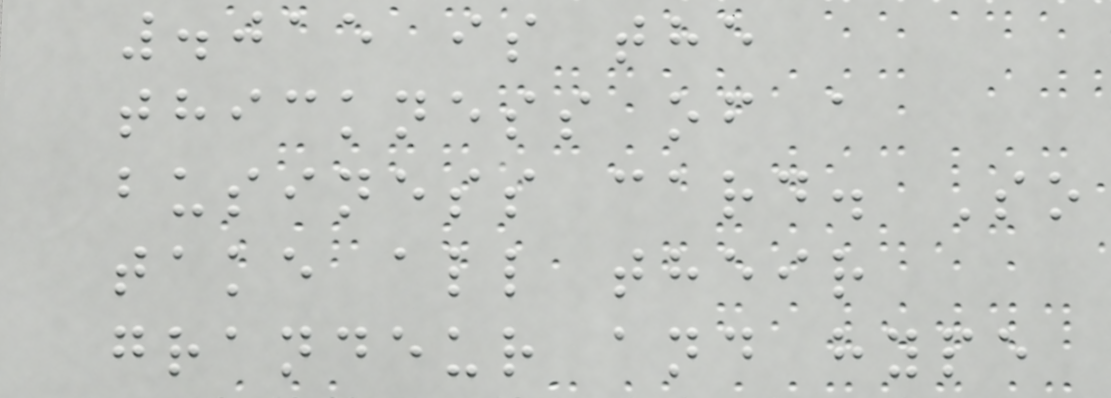.015 is the
thickness of a
business card. So
take all their
grandeur and hype
